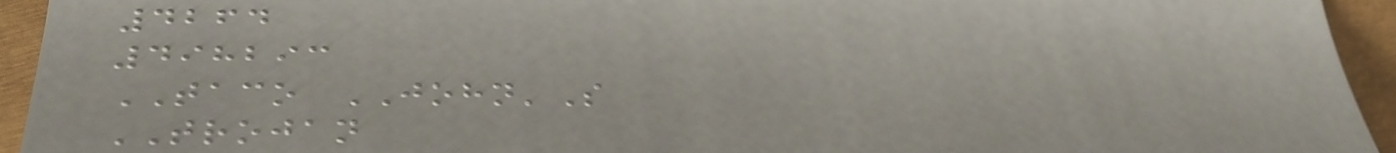4264
498293
TACO JOHN'S
TROJAN
